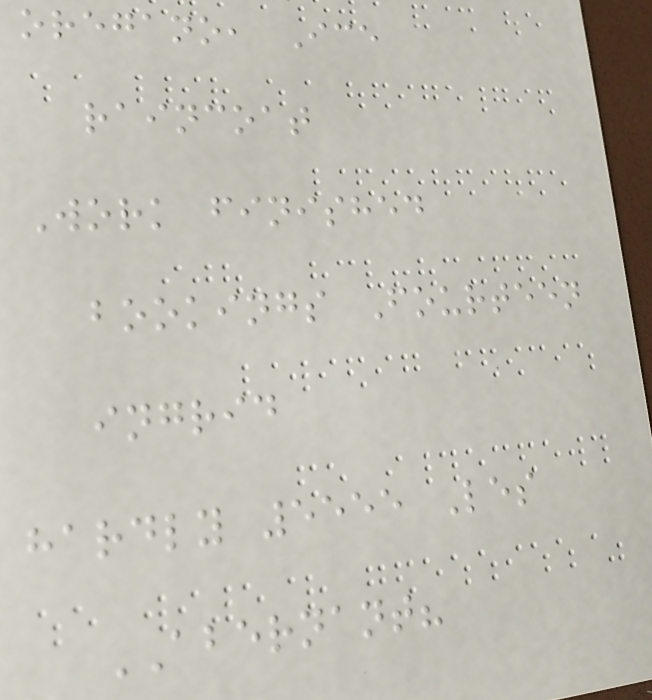oregano, Ice
raincoat
Work finished
bookings Fourteen
ingrid
hardly 5555 Les
ABERNANT?
